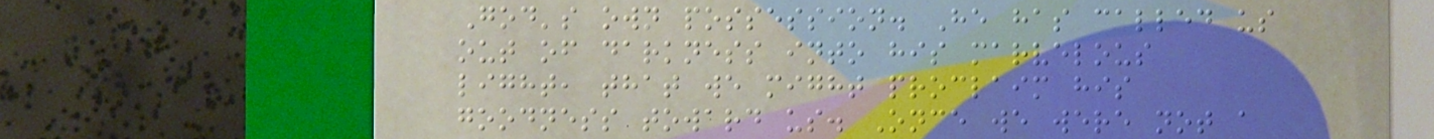God's own possession. He has called us
out of darkness into his marvelous
light, that we might proclaim his
goodness toward us. Once we were not a
